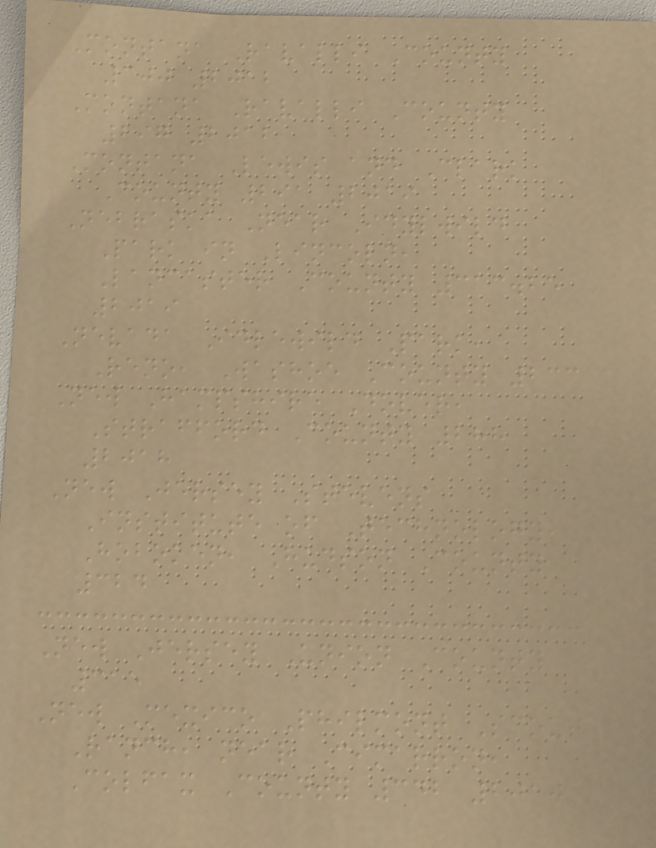Montana Ravalli County
300 2012
Montana Ravalli County
297 2012
Montana Lewis and Clark
County 291 2019
Nebraska Near Idylwild
Park in Lincoln,
Lancaster County 313.25
2019
Nevada Idlewild Park,
Reno, Washoe County 233
New Hampshire Dover,
Strafford County 288
2018
New Jersey Stevens
Institute of Technology,
Hoboken, Hudson County
324
New Jersey Union County
315
New Mexico Philmont Scout
Ranch, near Cimarron,
Colfax County 342 2010
